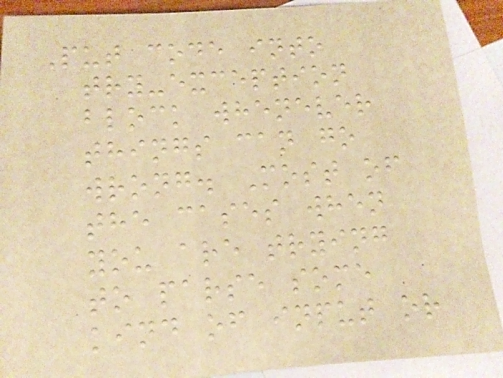Put code into
try-exception
block whenever
things can go
wrong. Most of
the cases when
you are trying
to parse some
kind of input or
